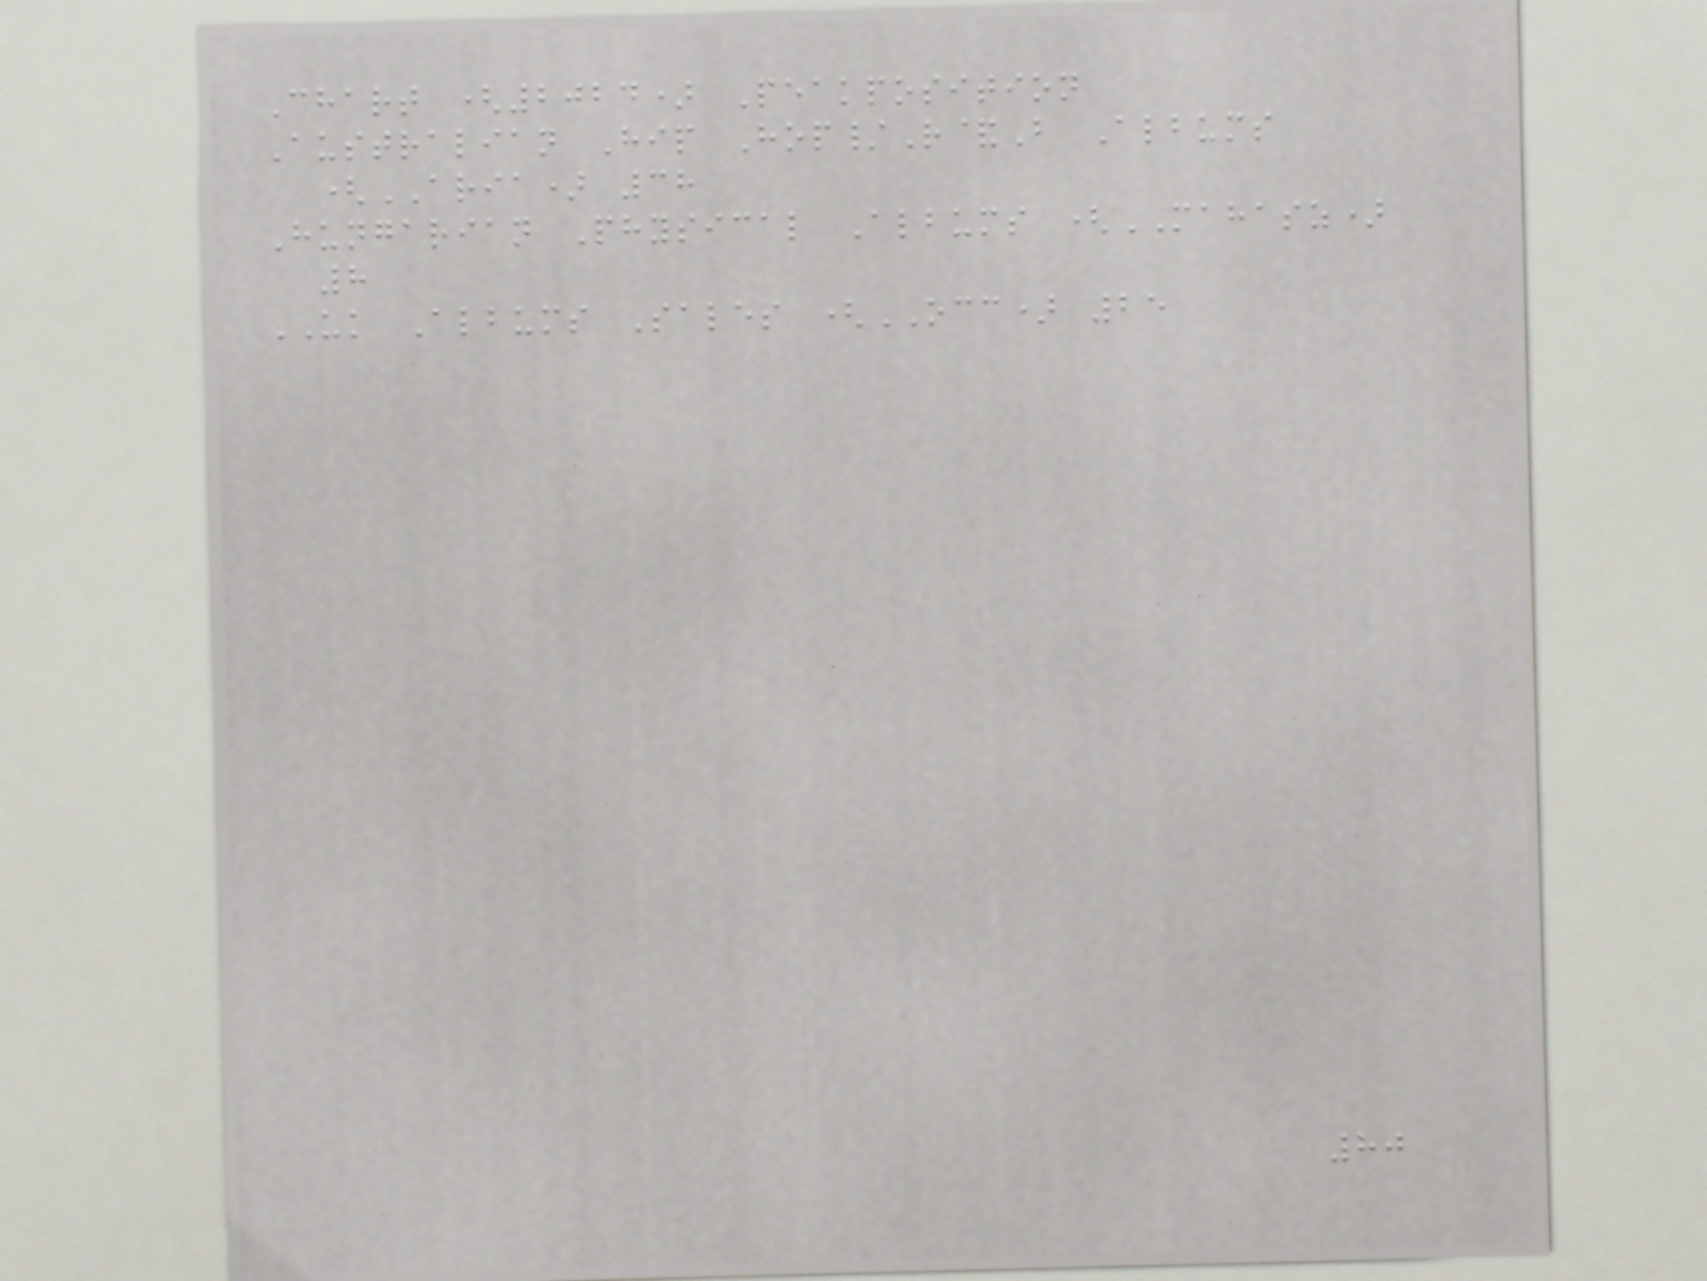Chart (2024) Peakposition
Australian Hip Hop/R&B Albums
(ARIA) 38
Hungarian Physical Albums (MAHASZ)
8
UK Albums Sales (OCC) 25
80
